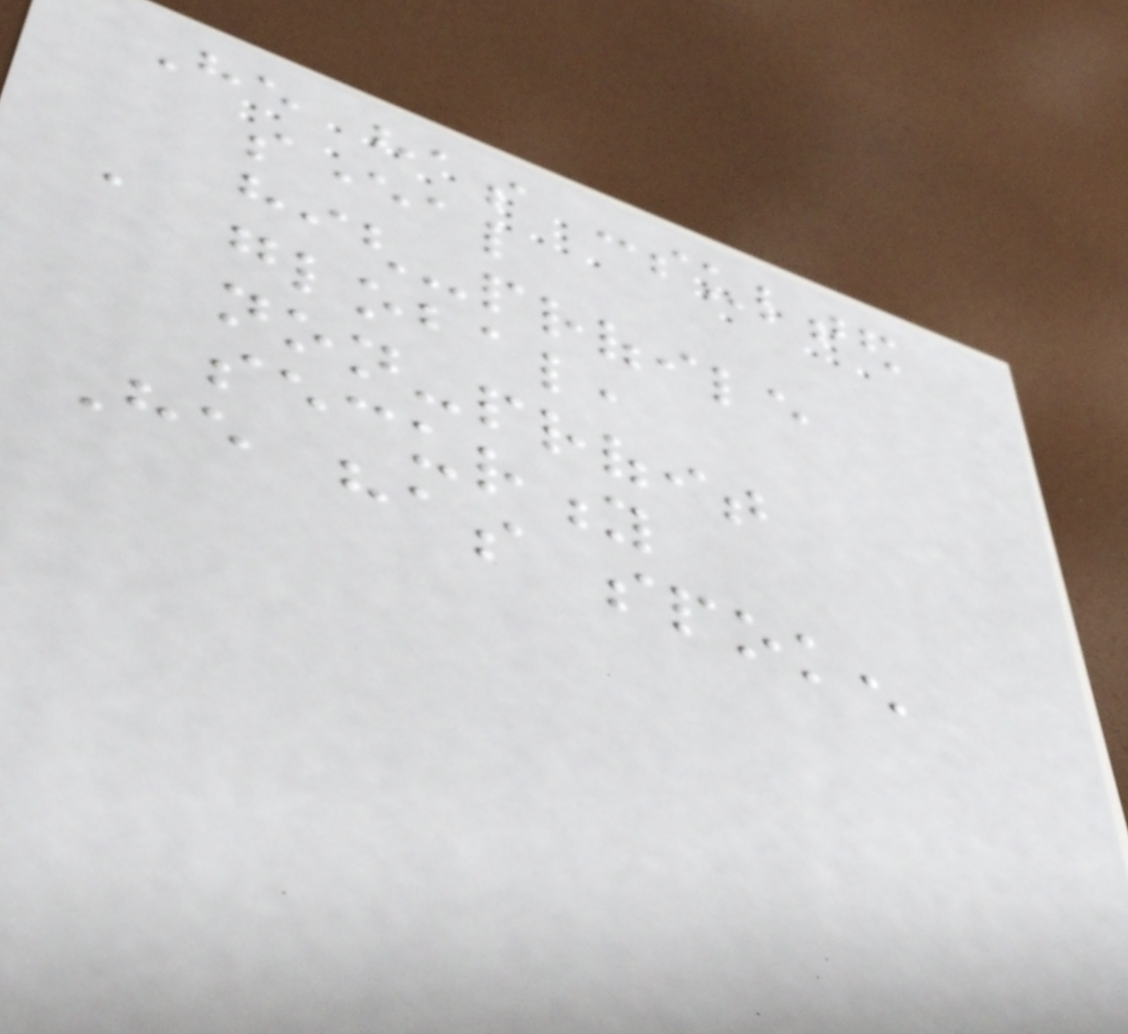He has consulted
several
high-profile
a global,
non-profit
security
He has spoken
